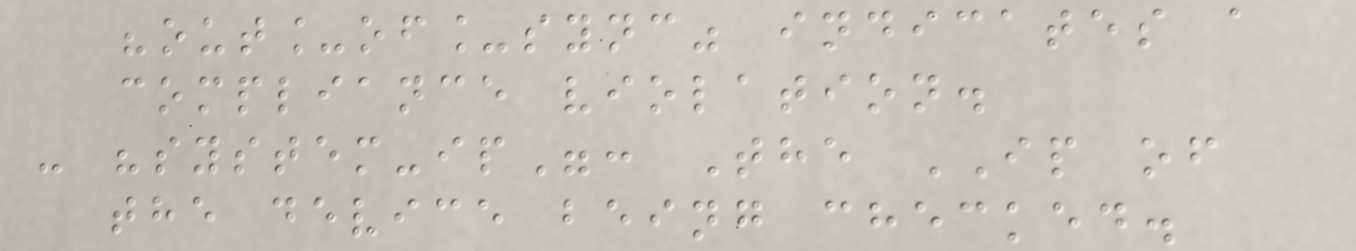"out_of_sync" indicates a
compliance violation.
- "system-ip": The IP of
the device being checked.
